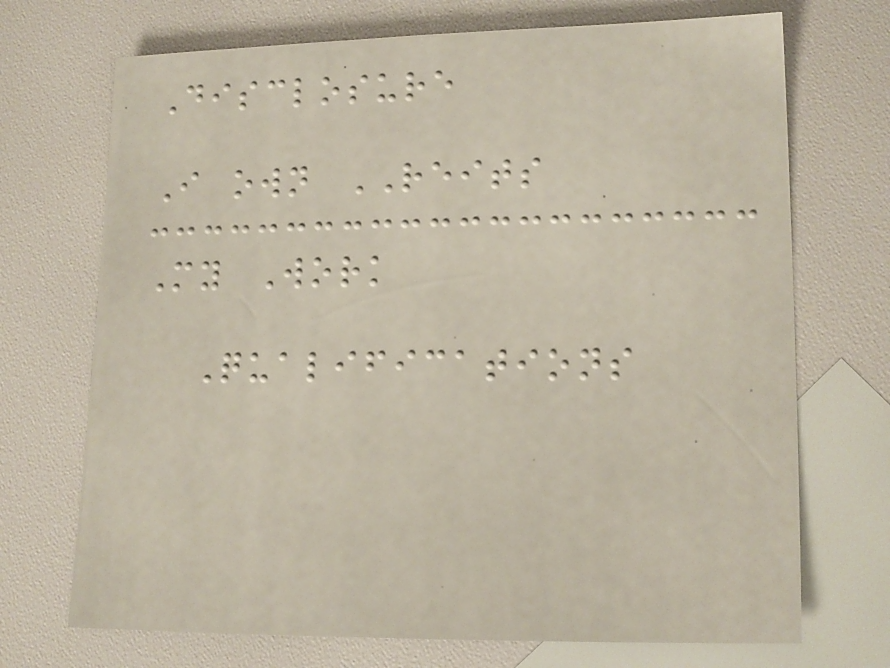Disclosure
I own REITS
My Work
Qualifications
